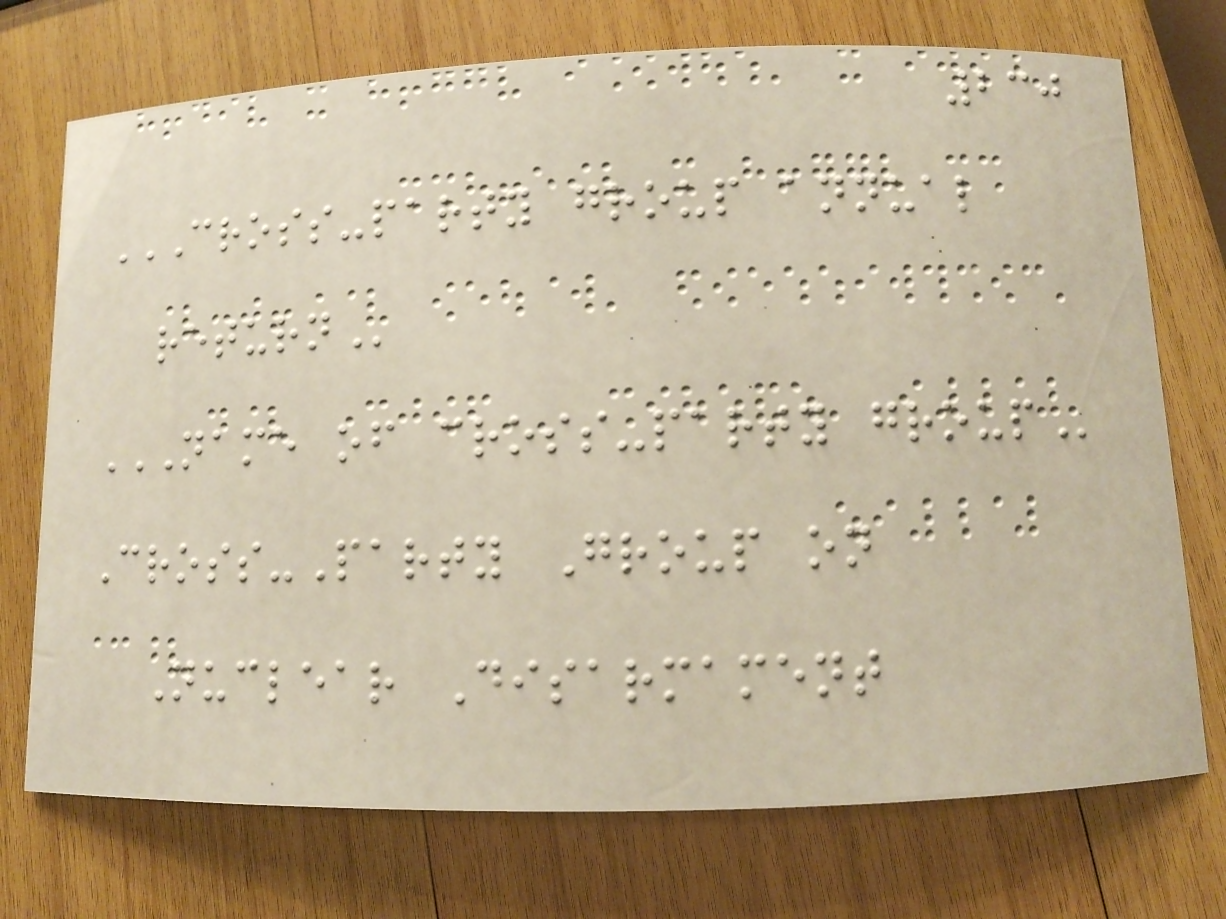230
CROSS-PARTY GROUP ANNUAL
RETURN
NAME OF CROSS-PARTY GROUP
Cross-Party Group on
Nuclear Disarmament
